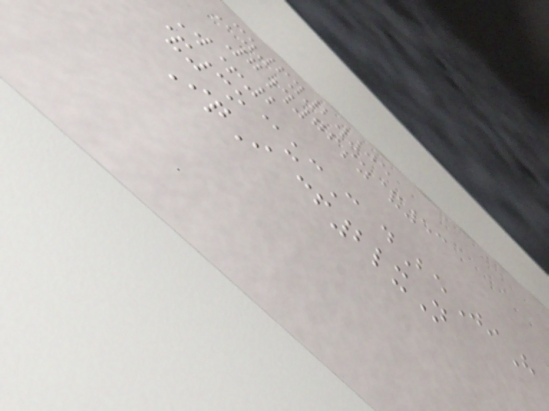Mz6y2w05
7#76sz&53
W+2
&3o@ucC dBeJiH
IqI cf2lxN
